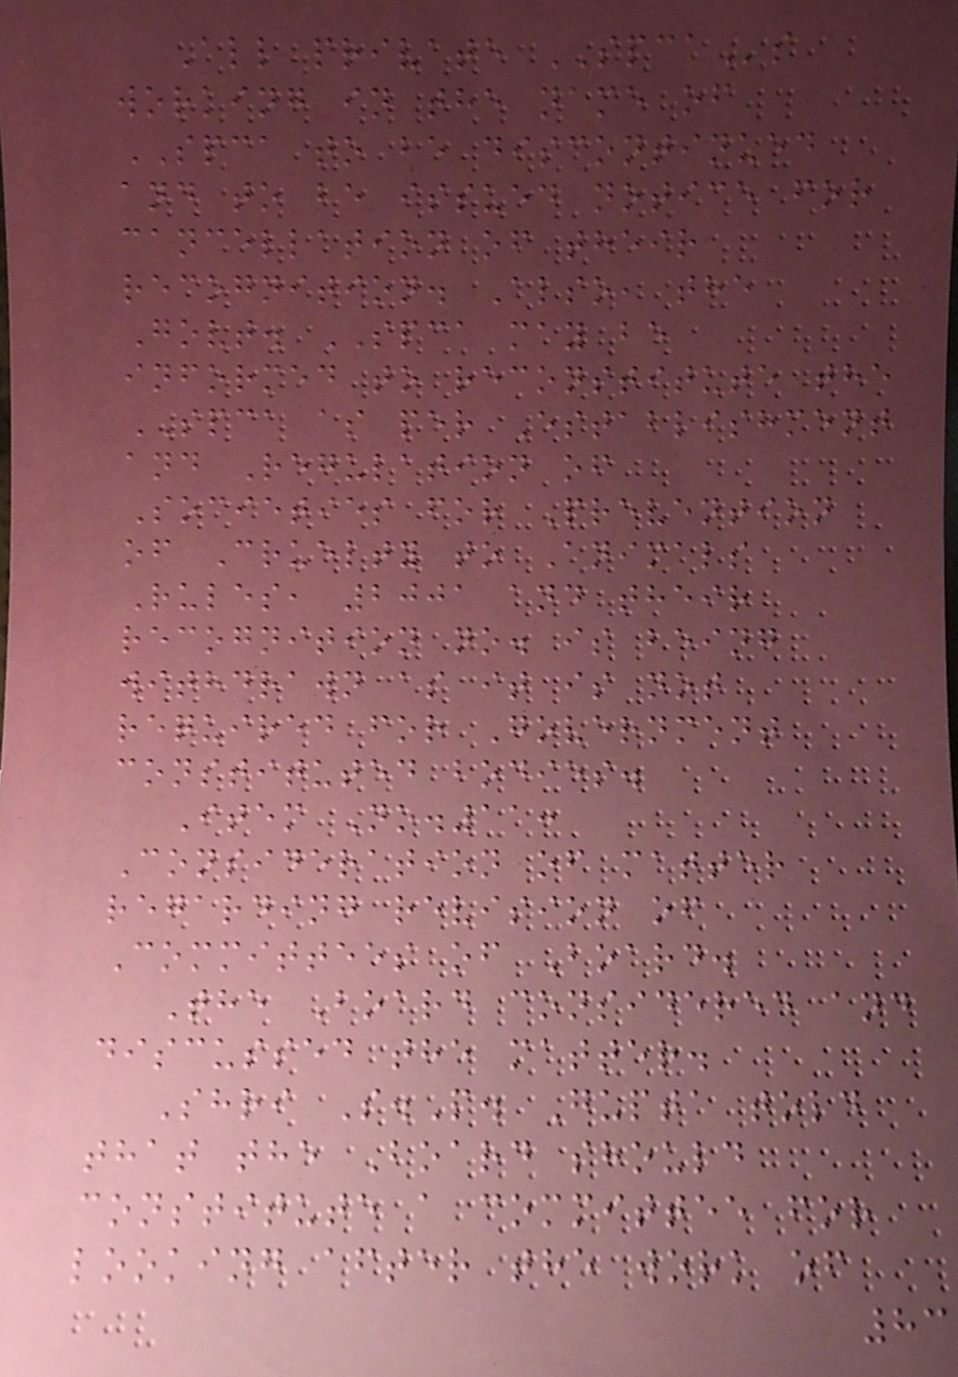All private SPCAs
working in the name of
SPCA to be discontinued
and to be issued notice for
cancellation of their
recognition. Also, the
Govt. SPCA may be
informed to reconstitute the
SPCA as per Establishment
and Regulation of
Societies for Prevention
of Cruelty to Animals
Rules, 2001 and their
recognition no. is being
withdrawn as it is not
required for Government
constituted bodies.
Item No.11:
Consideration of matter
regarding revision of
Committees of Board.
The Board considered and
discussed the matter.
Shri S.P. Gupta told
that the Board should
constitute a committee for
looking after the work of
83
